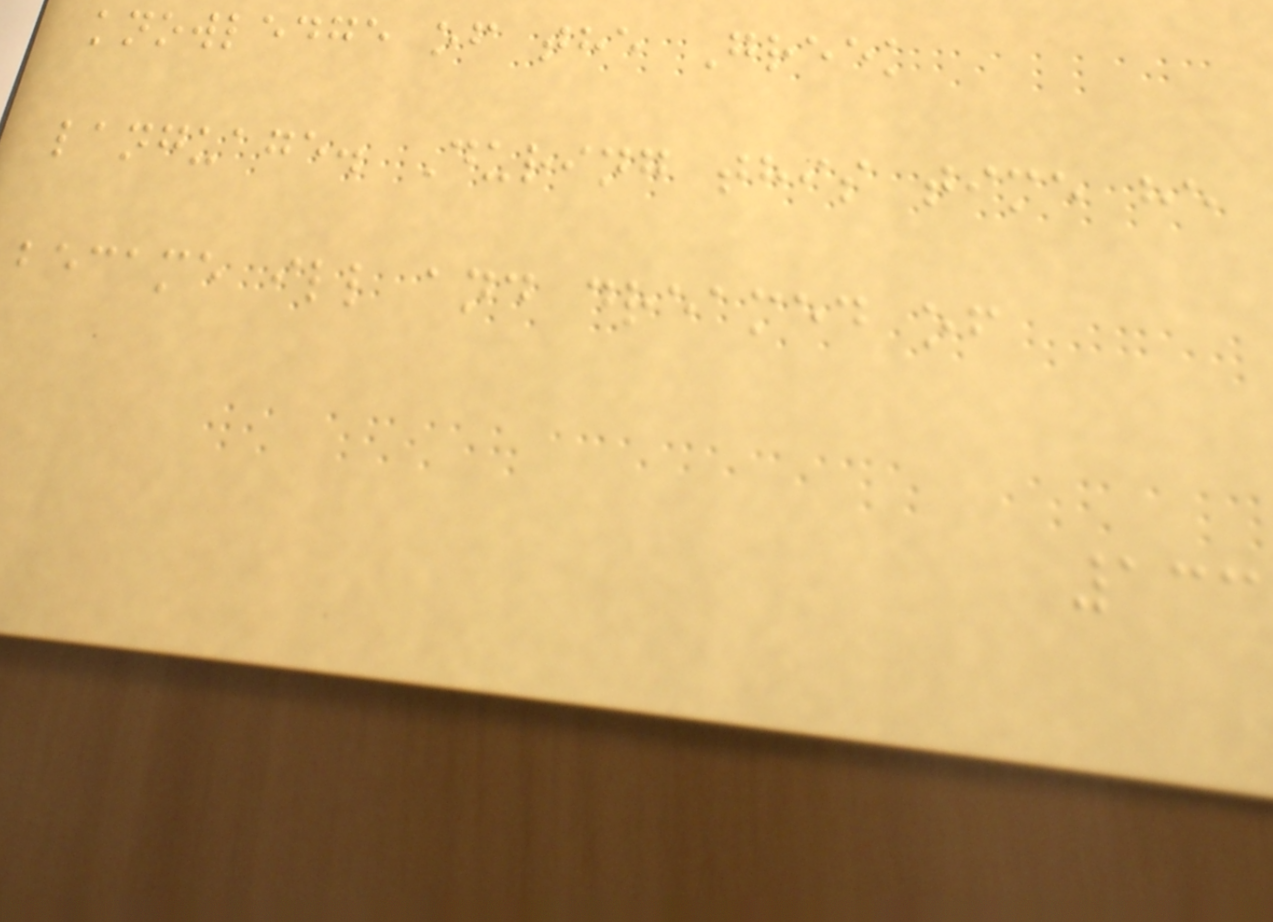knowledge of the Greek
language. During this time he
became ill and dreamed of
133
